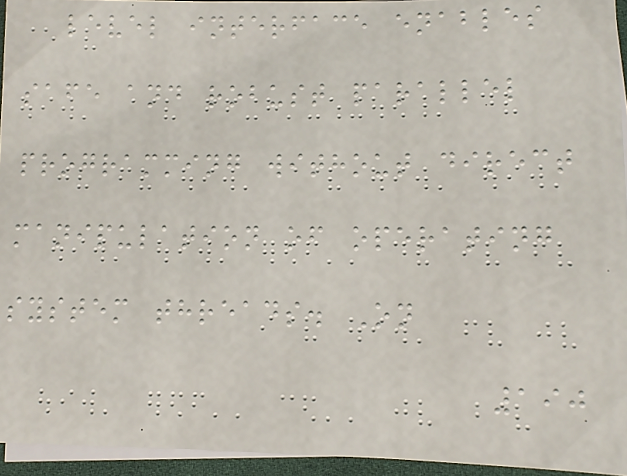level interface enables
safe and robust parallel
programming without direct
manipulation of operating
system threads. On
190
